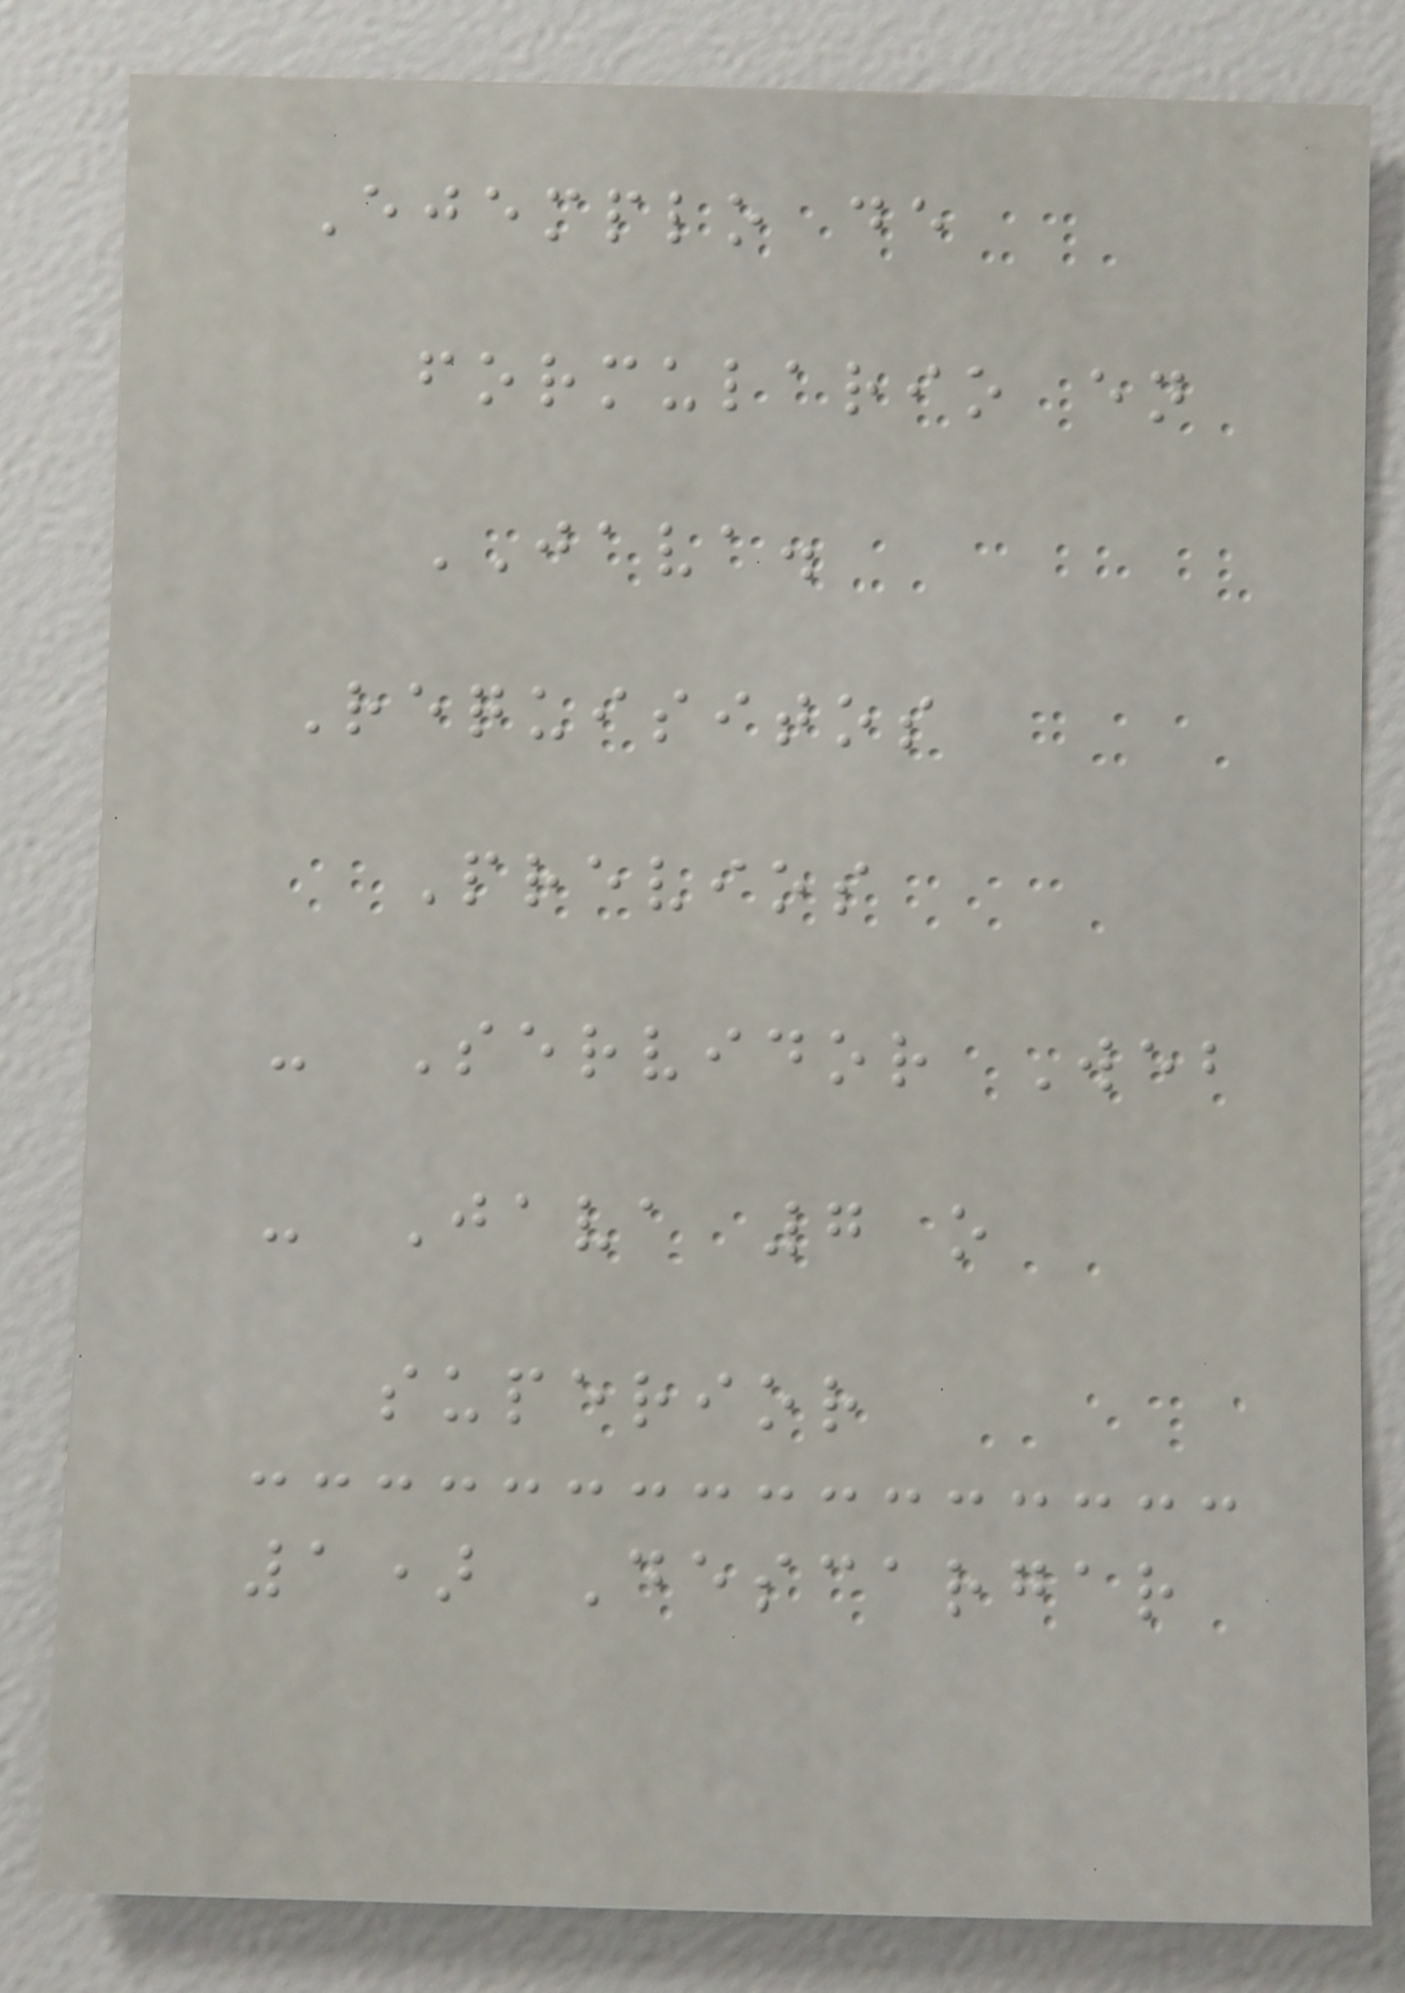Ejemplo de
formulario en
JAVA.
Requisitos
Previos
- Servidor Web
- Java 7 o
superior
1) Descargar
